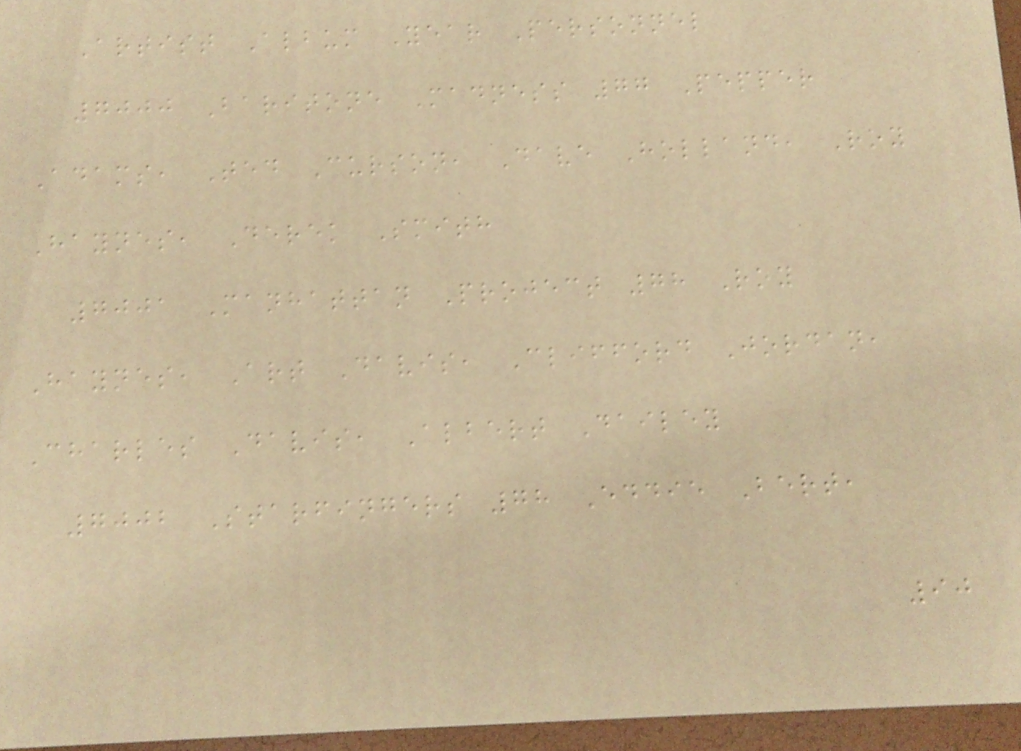Artist Album Year Personnel
7000 Baritone Madness 77 Pepper
Adams, Ted Curson, Dave Holland, Roy
Haynes, Derek Smith
7001 Manhattan Project 78 Roy
Haynes, Art Davis, Clifford Jordan,
Charles Davis, Albert Dailey
7002 Starfingers 78 Eddie Bert,
90
